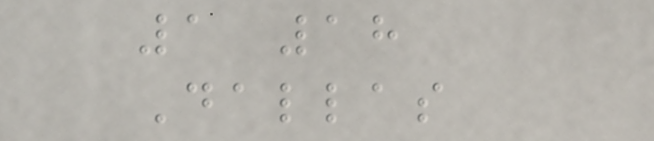1 18
Dallas
